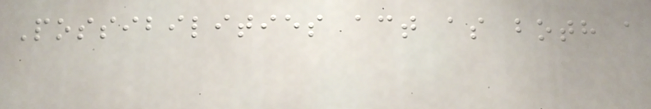Possibilities act as both a
